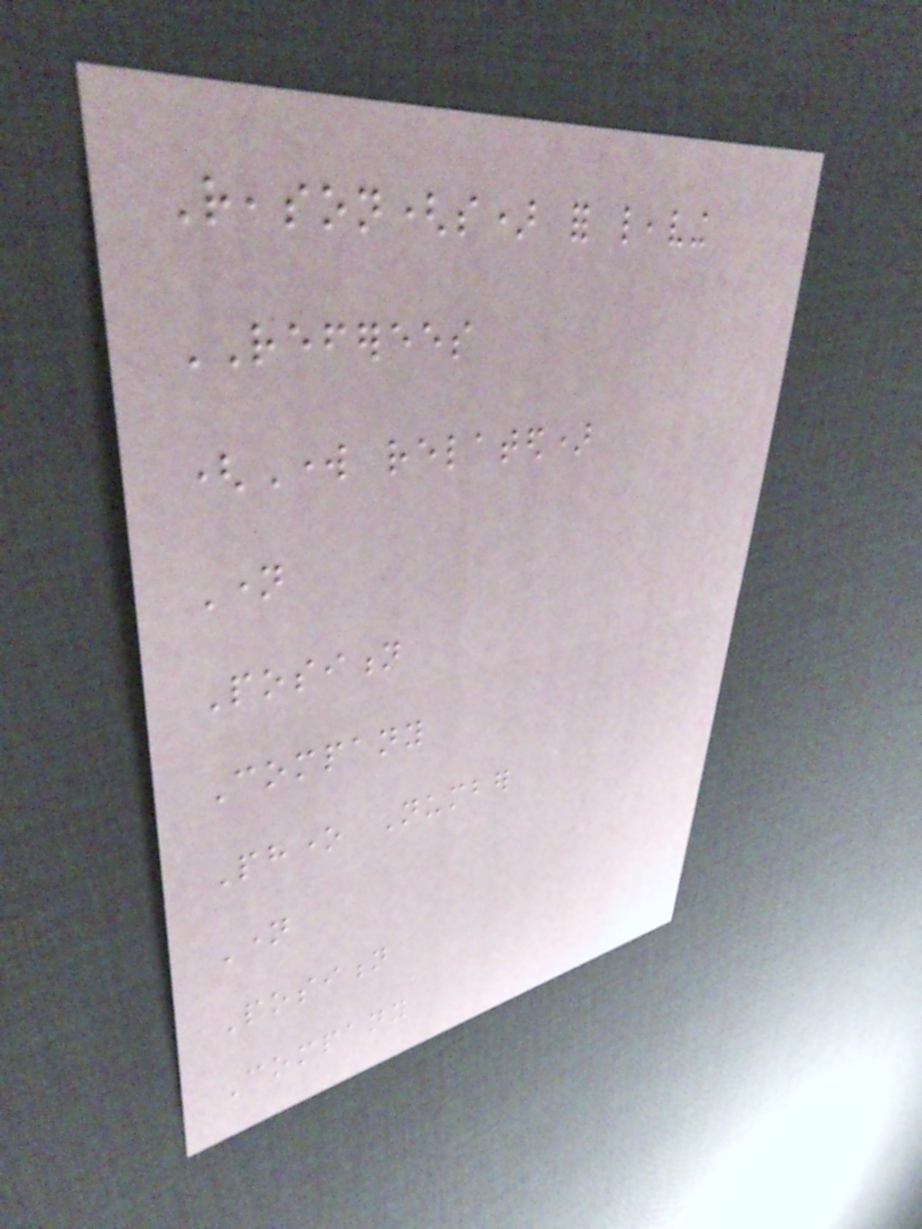Reason(s) for leaving
REFEREES
(Work related)
Name
Position
Company
Phone Number
Name
Position
Company
